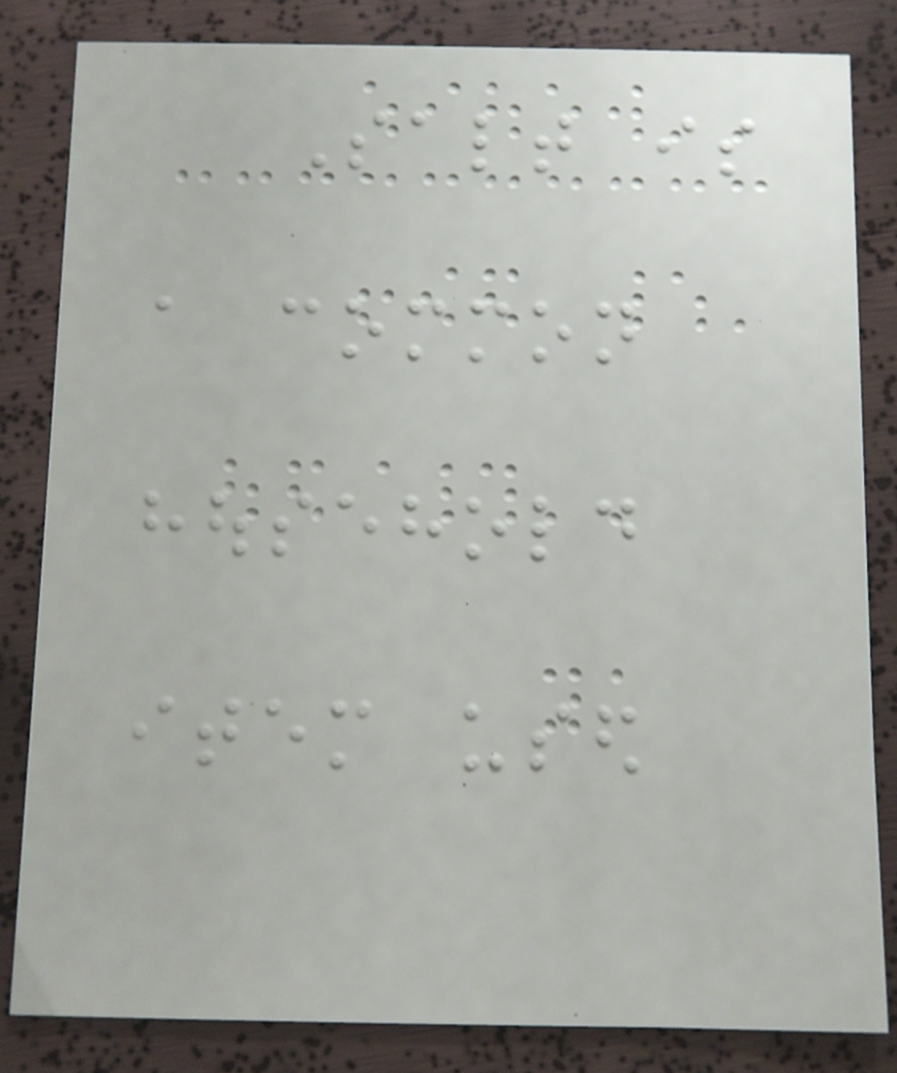Salt is
a common
household
item used
